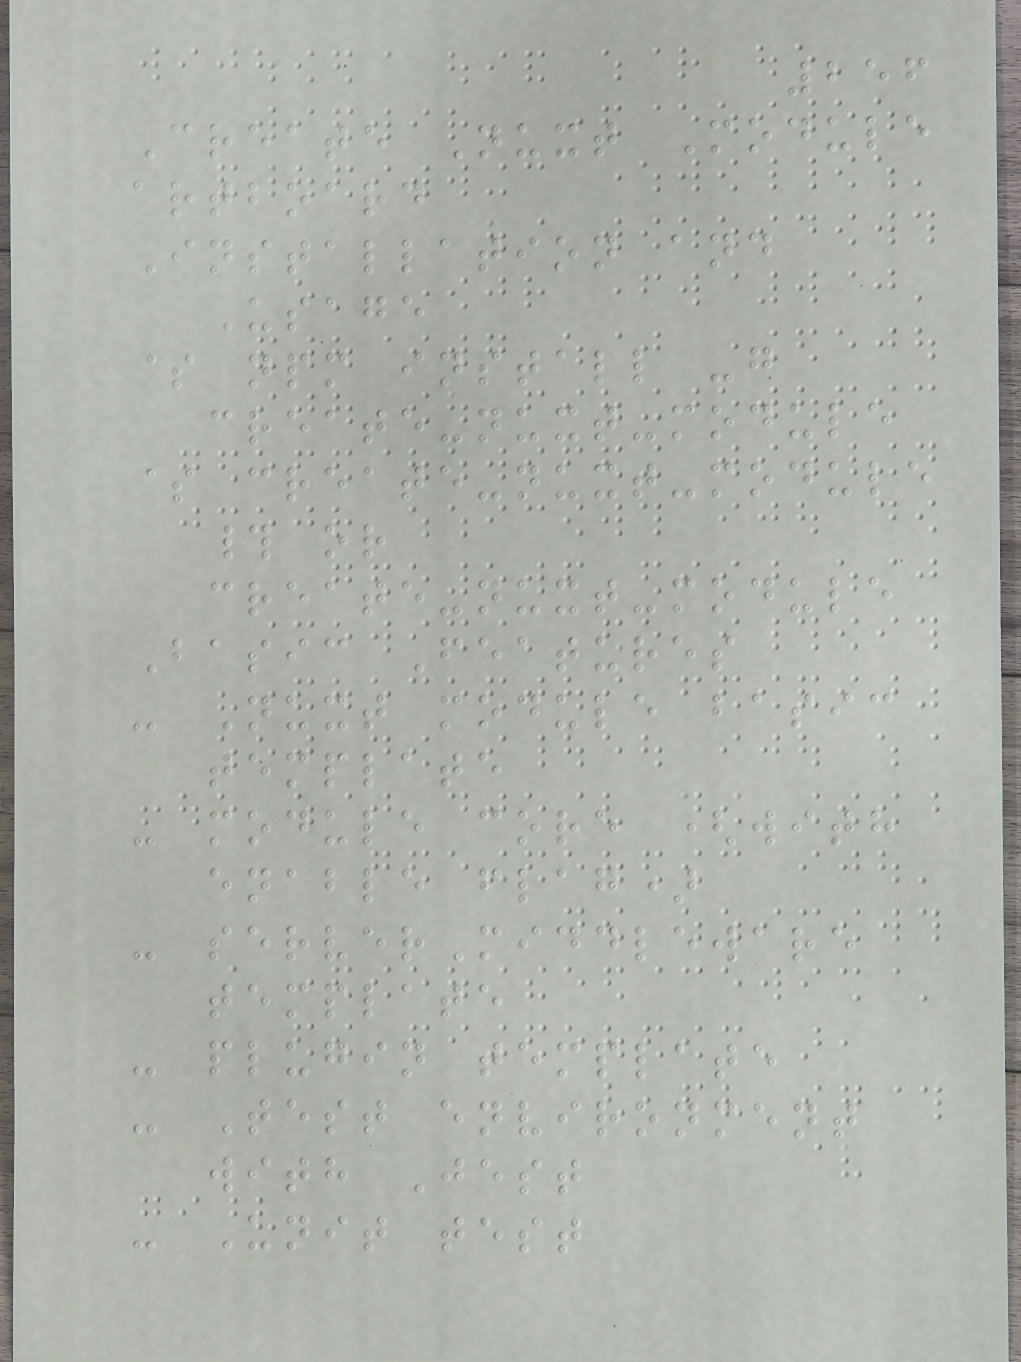256
Create Nuxt Module
artboard
Installation and
Usage
$ npm install -g
create-nuxt-module
$ create-nuxt-module
# or
create-nuxt-module
Basic Features
- Nuxt module basic
template
- module core (with
enable flag)
- serverMiddleware
template
- plugin template
- Test environment
with Jest
- Unit test
